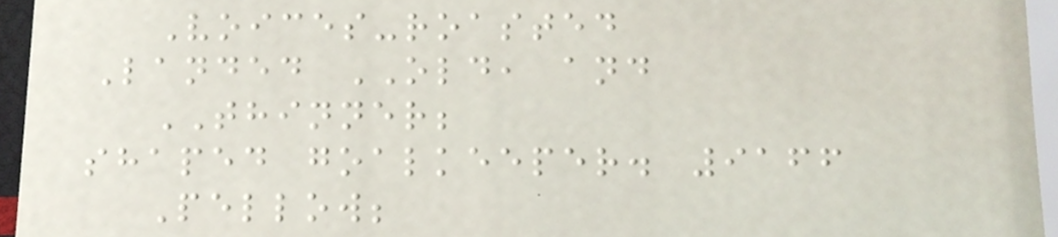Voices-roasted
Landed OLD, and
THINNER;
shaped goalkeeper. 9166
Pellow;
